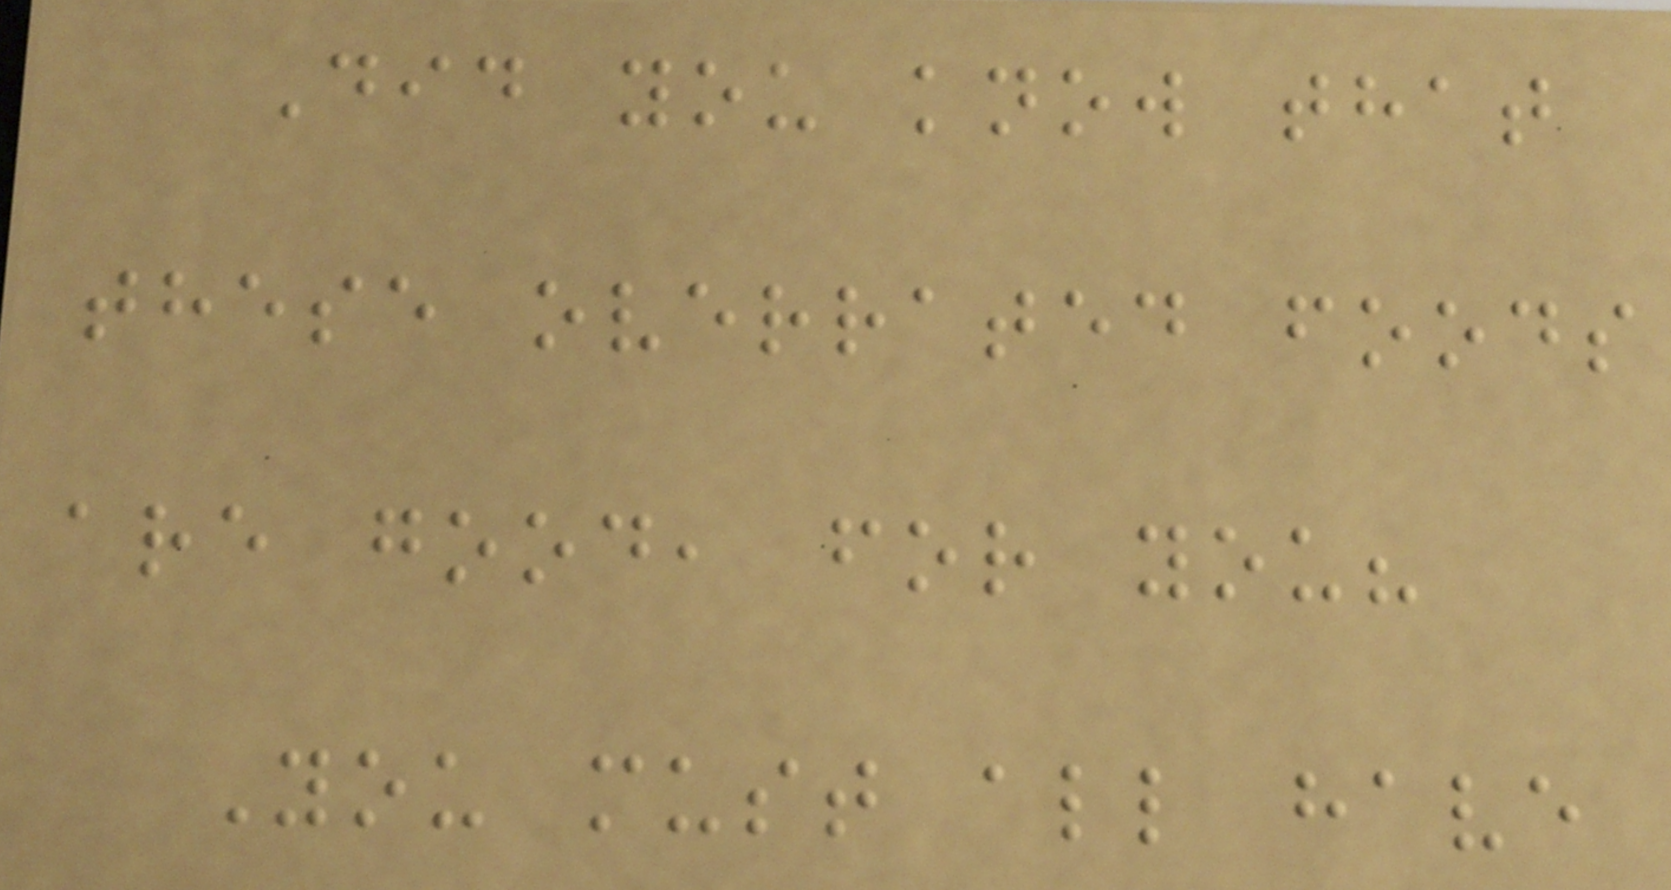Did you know that
these overrated foods
are good, for you?
You must all have
